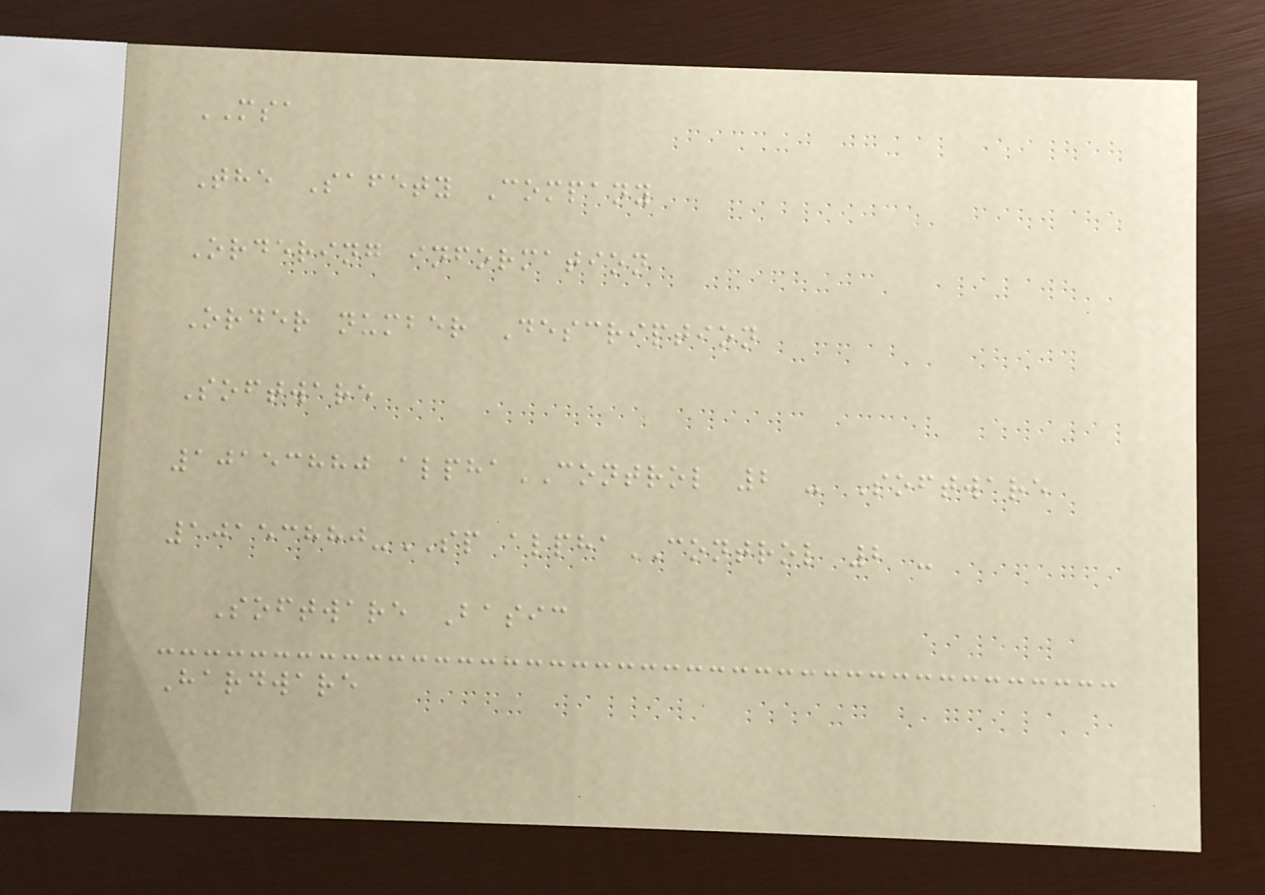MSA
The Safety Company
Ordering information
Order number Description
Software
10153880 alphaCONTROL 2 - Software
10153880-SP alphaCONTROL 2 -
Software Basic
Hardware
